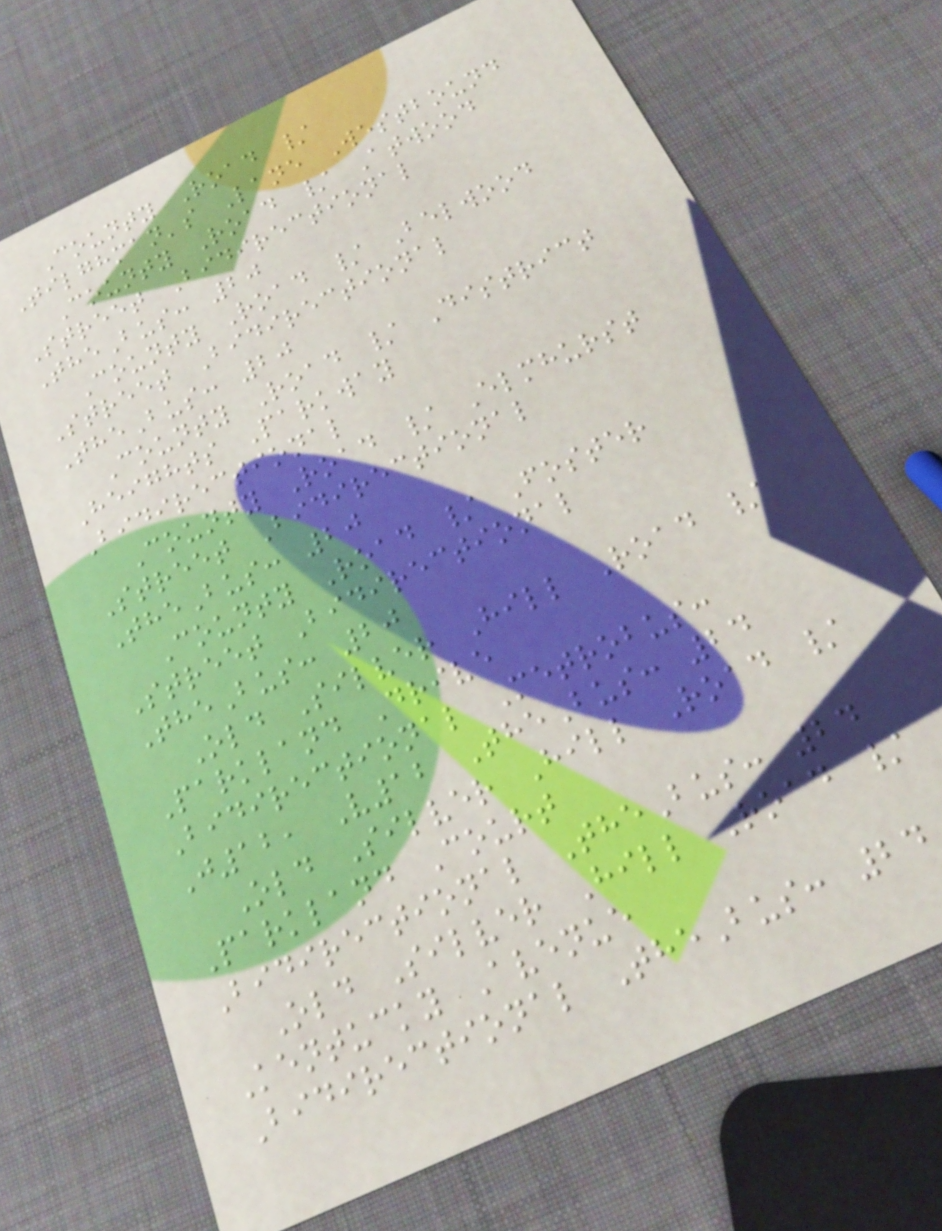County Road /
Tilghman's Lane Westbound
County Road / Atwood
Street Bidirectional
TheBus: 20
County Road / Belwood
Street Bidirectional
TheBus: 20
County Road / District
Heights Parkway
Bidirectional
County Road / Elmhurst
Street Bidirectional
TheBus: 20
County Road / Foster
Street Bidirectional
TheBus: 20
Old Silver Hill Road /
Parkland Drive
Bidirectional Metrobus:
J12, V12 TheBus: 24
Old Silver Hill Road /
Parkland Court
Bidirectional TheBus: 24
Old Silver Hill Road /
Kentucky Avenue
Bidirectional TheBus: 24
